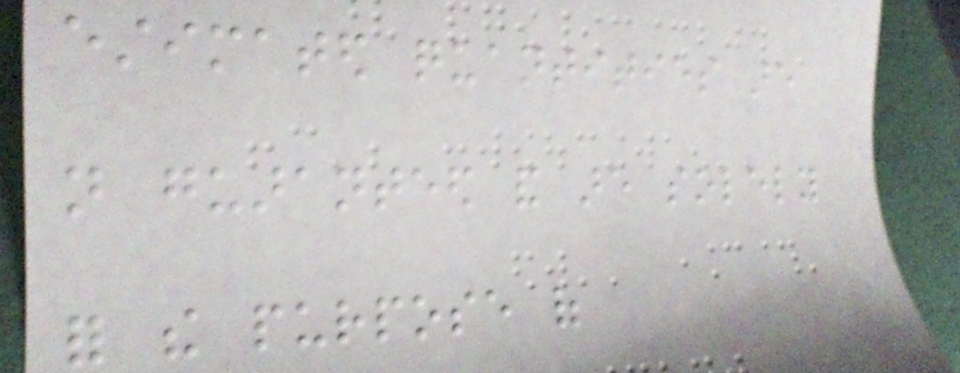estimated quantities are
not guaranteed and are solely
for the purpose of
